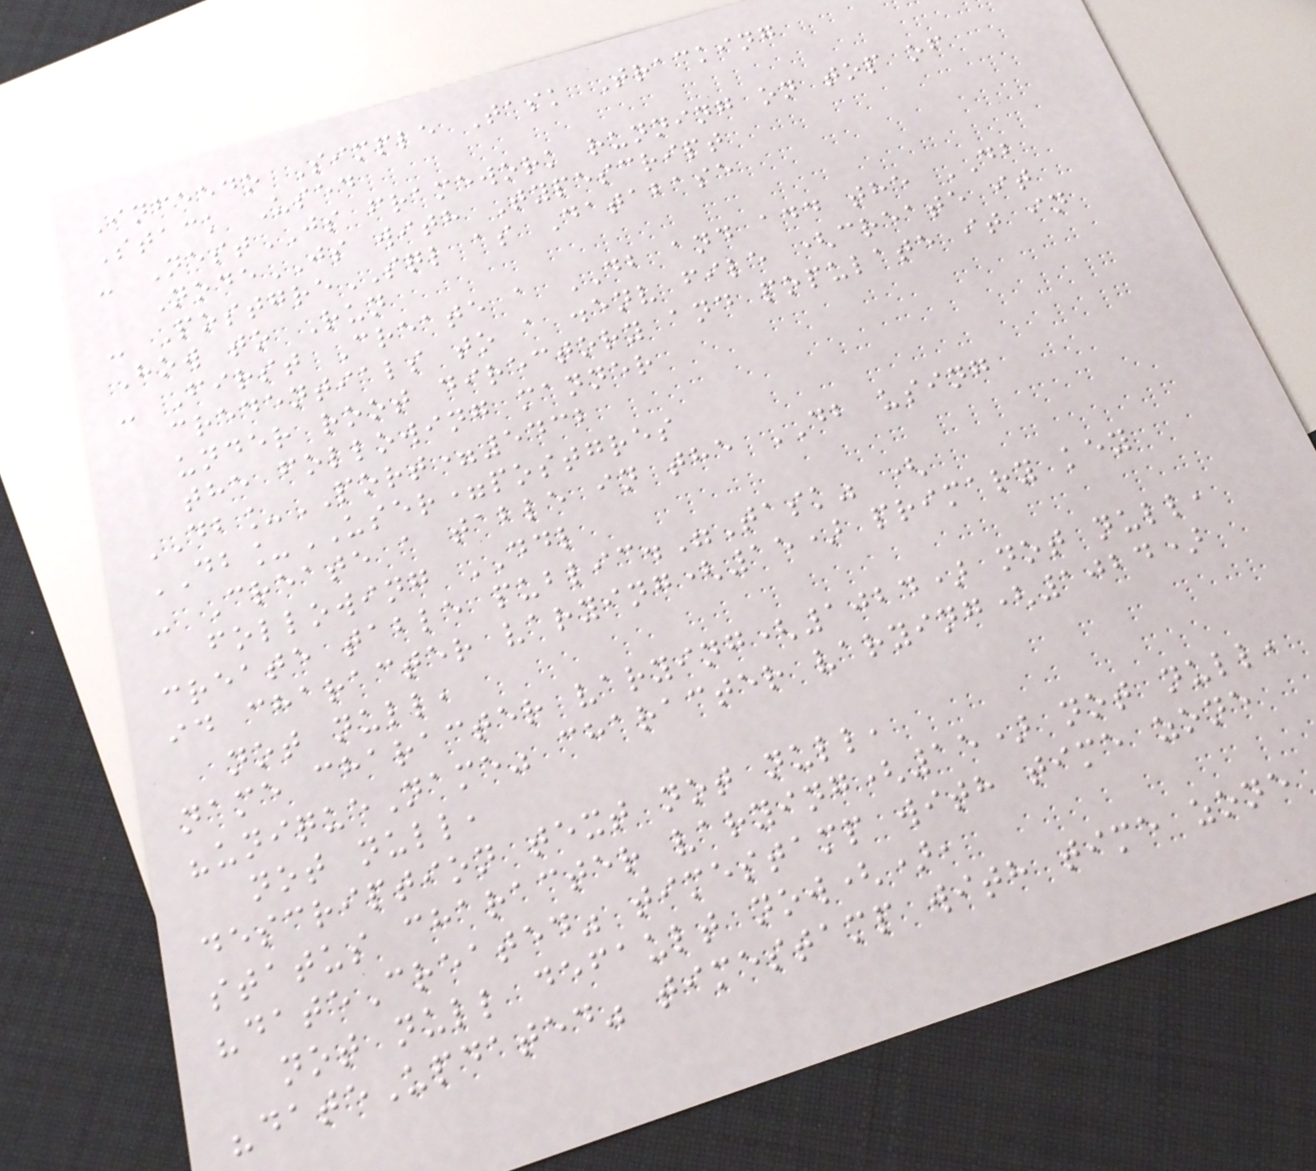Infeedo Simple Task Tracking
Stack Used
- NestJS framework running on top of
NodeJS with Typescript
- PostgreSQL as Database
How to Run
- First Create a DB and add the DB
credentials to a .env file (create it
under root directory and populate it in
the following manner
DB_PORT=5432
DB_USER=postgres
- Create a table in the DB using
following DDL
create table public."Task" (
id character varying(15) primary key
not null,
name character varying(1024) not null,
"uniqueName" character varying(1024)
not null,
description text not null,
status character varying(15) not null,
"dateCreated" timestamp with time zone
not null default now(),
"dateUpdated" timestamp with time zone
